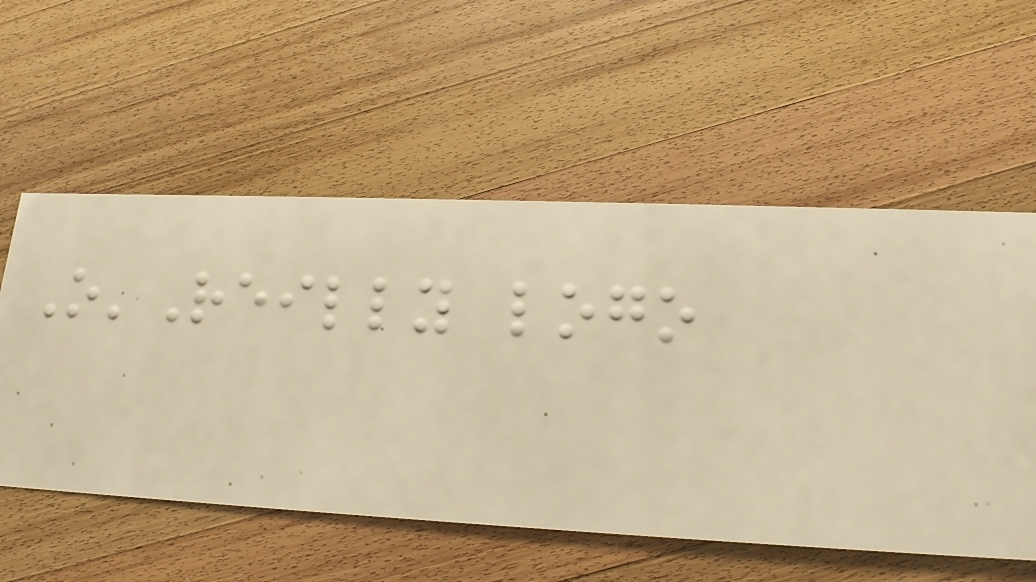O'Reilly logo
